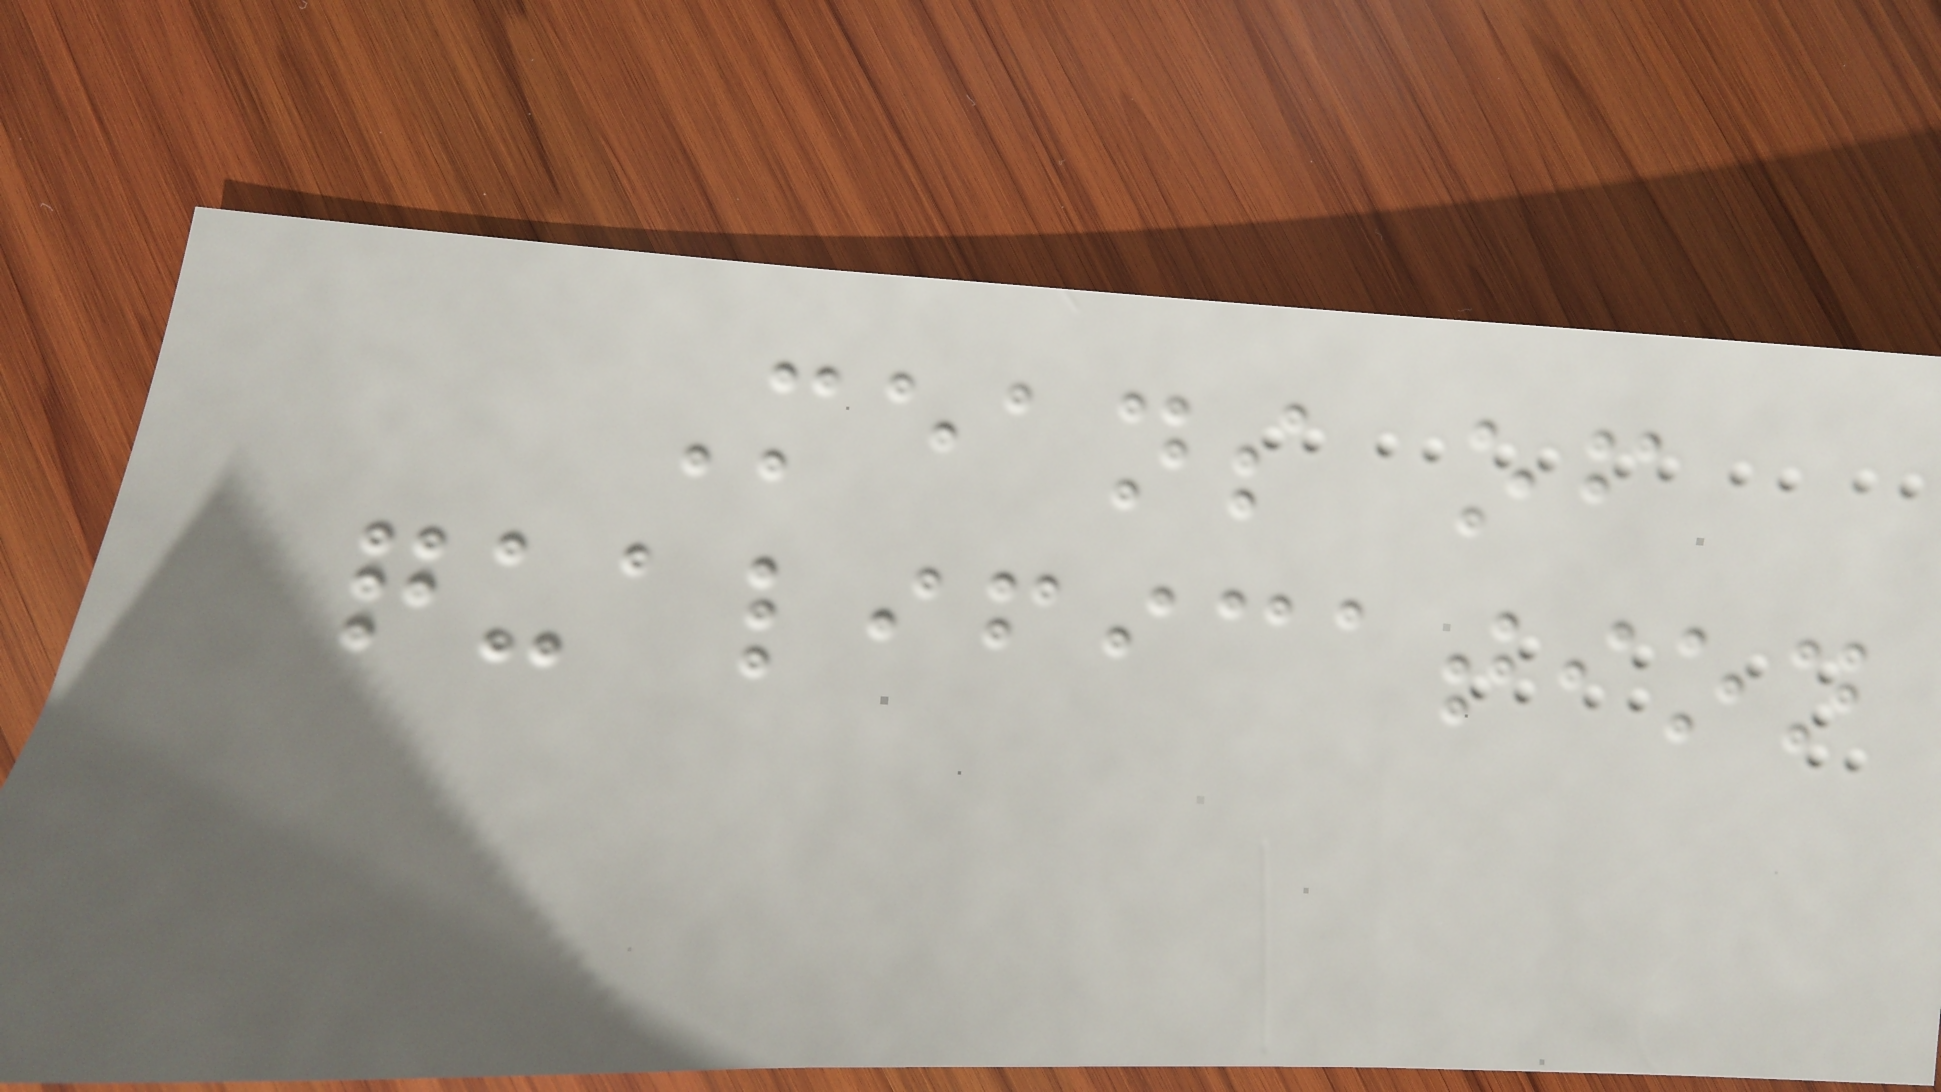Means of
qualification
